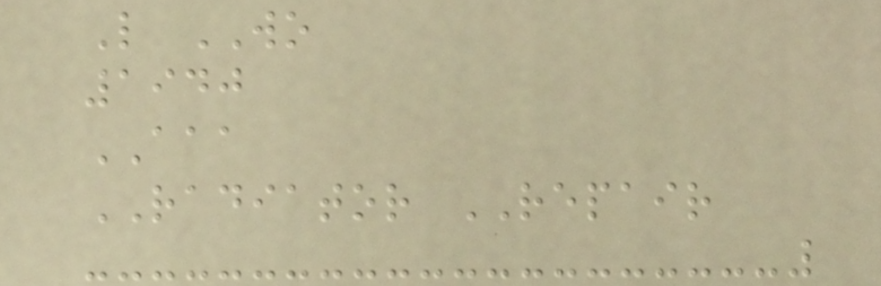L WO
1940
AAA
RADIATOR REPAIR
